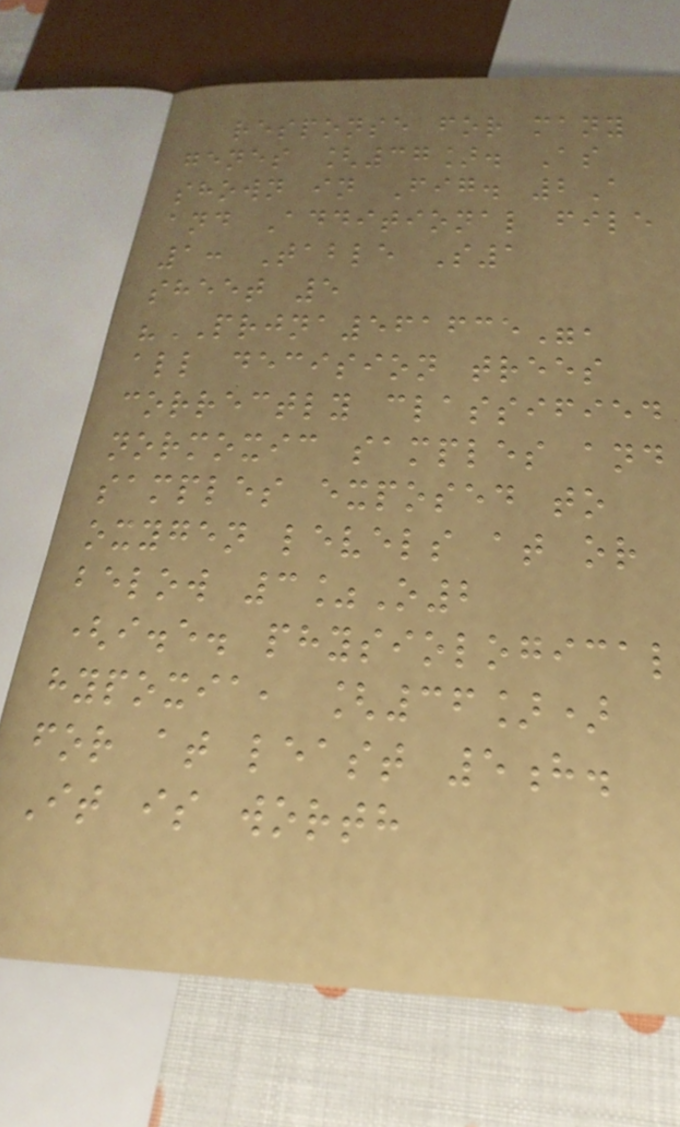response for many
genes [37]. As
shown in Fig. 2A
and Additional file
1: Table S1
sheet 5
"PRJNA561635",
all decision trees
correctly classified
normoxic samples and
samples exposed to
oxygen levels at or
below 3%O2
(i.e. physiological
hypoxia, [36])
for at least 5h.
It is worth
